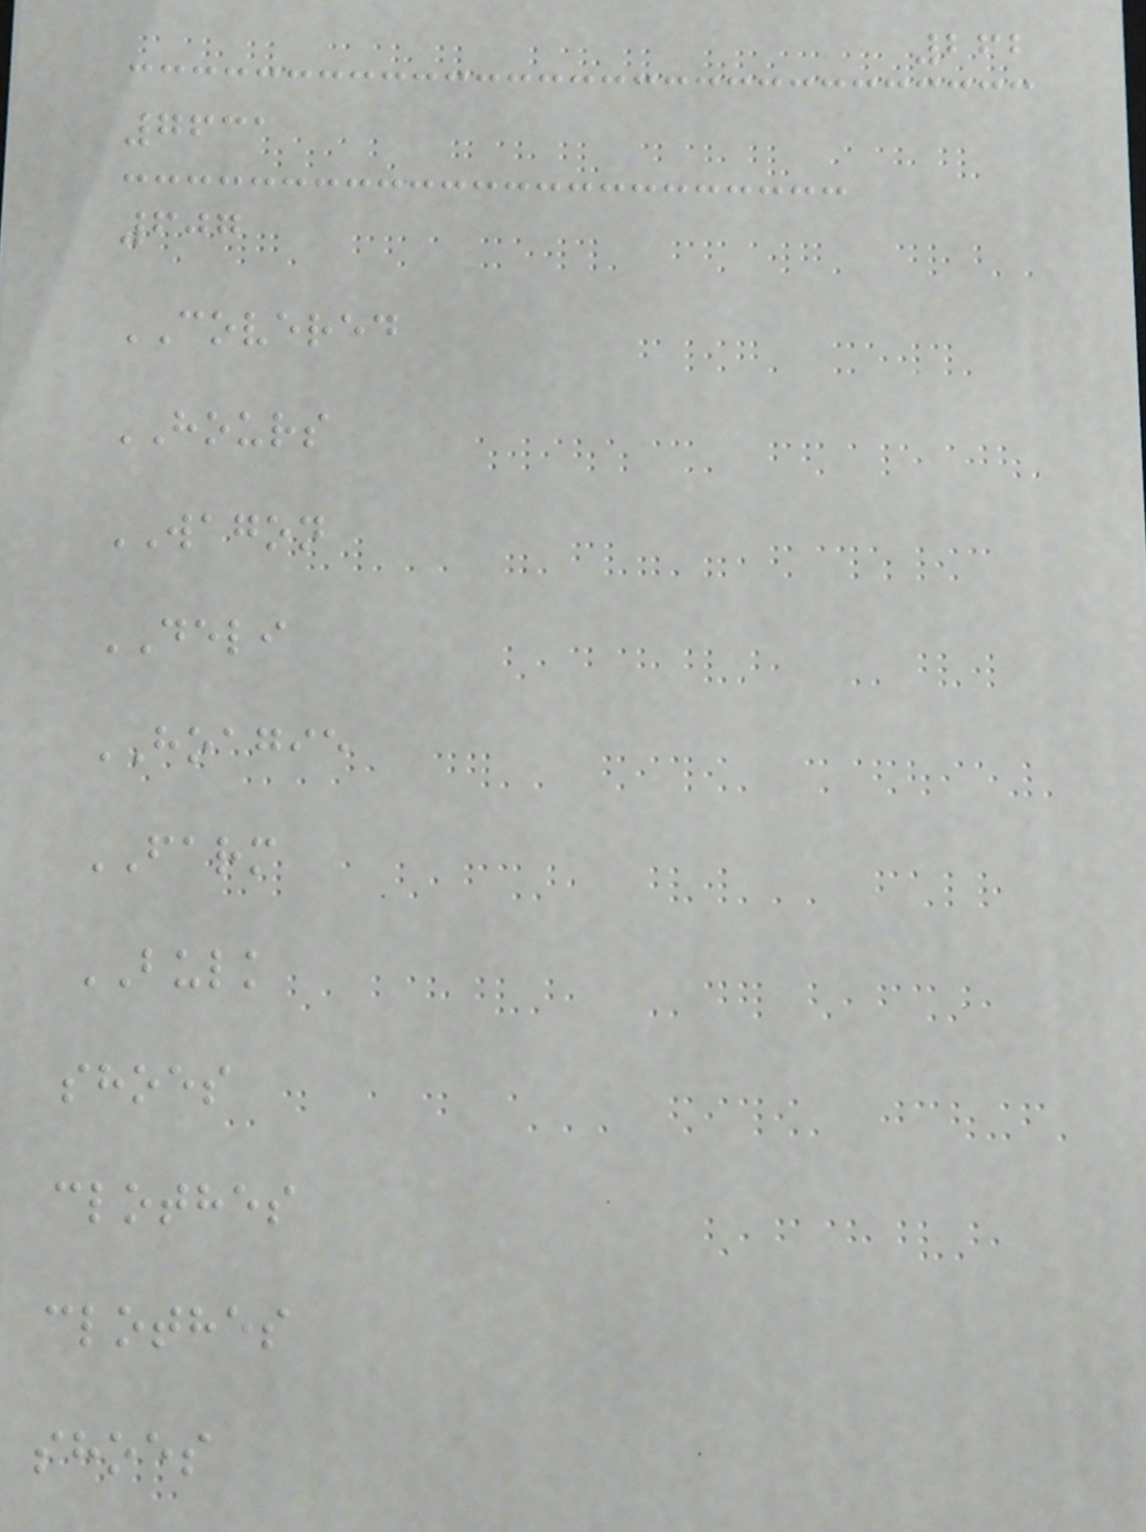262
7631
607
COVERED
HOURS
WAGON
DELI
HOAGIE
FARM
BULK
shoes
clothes
clothes
shoes
